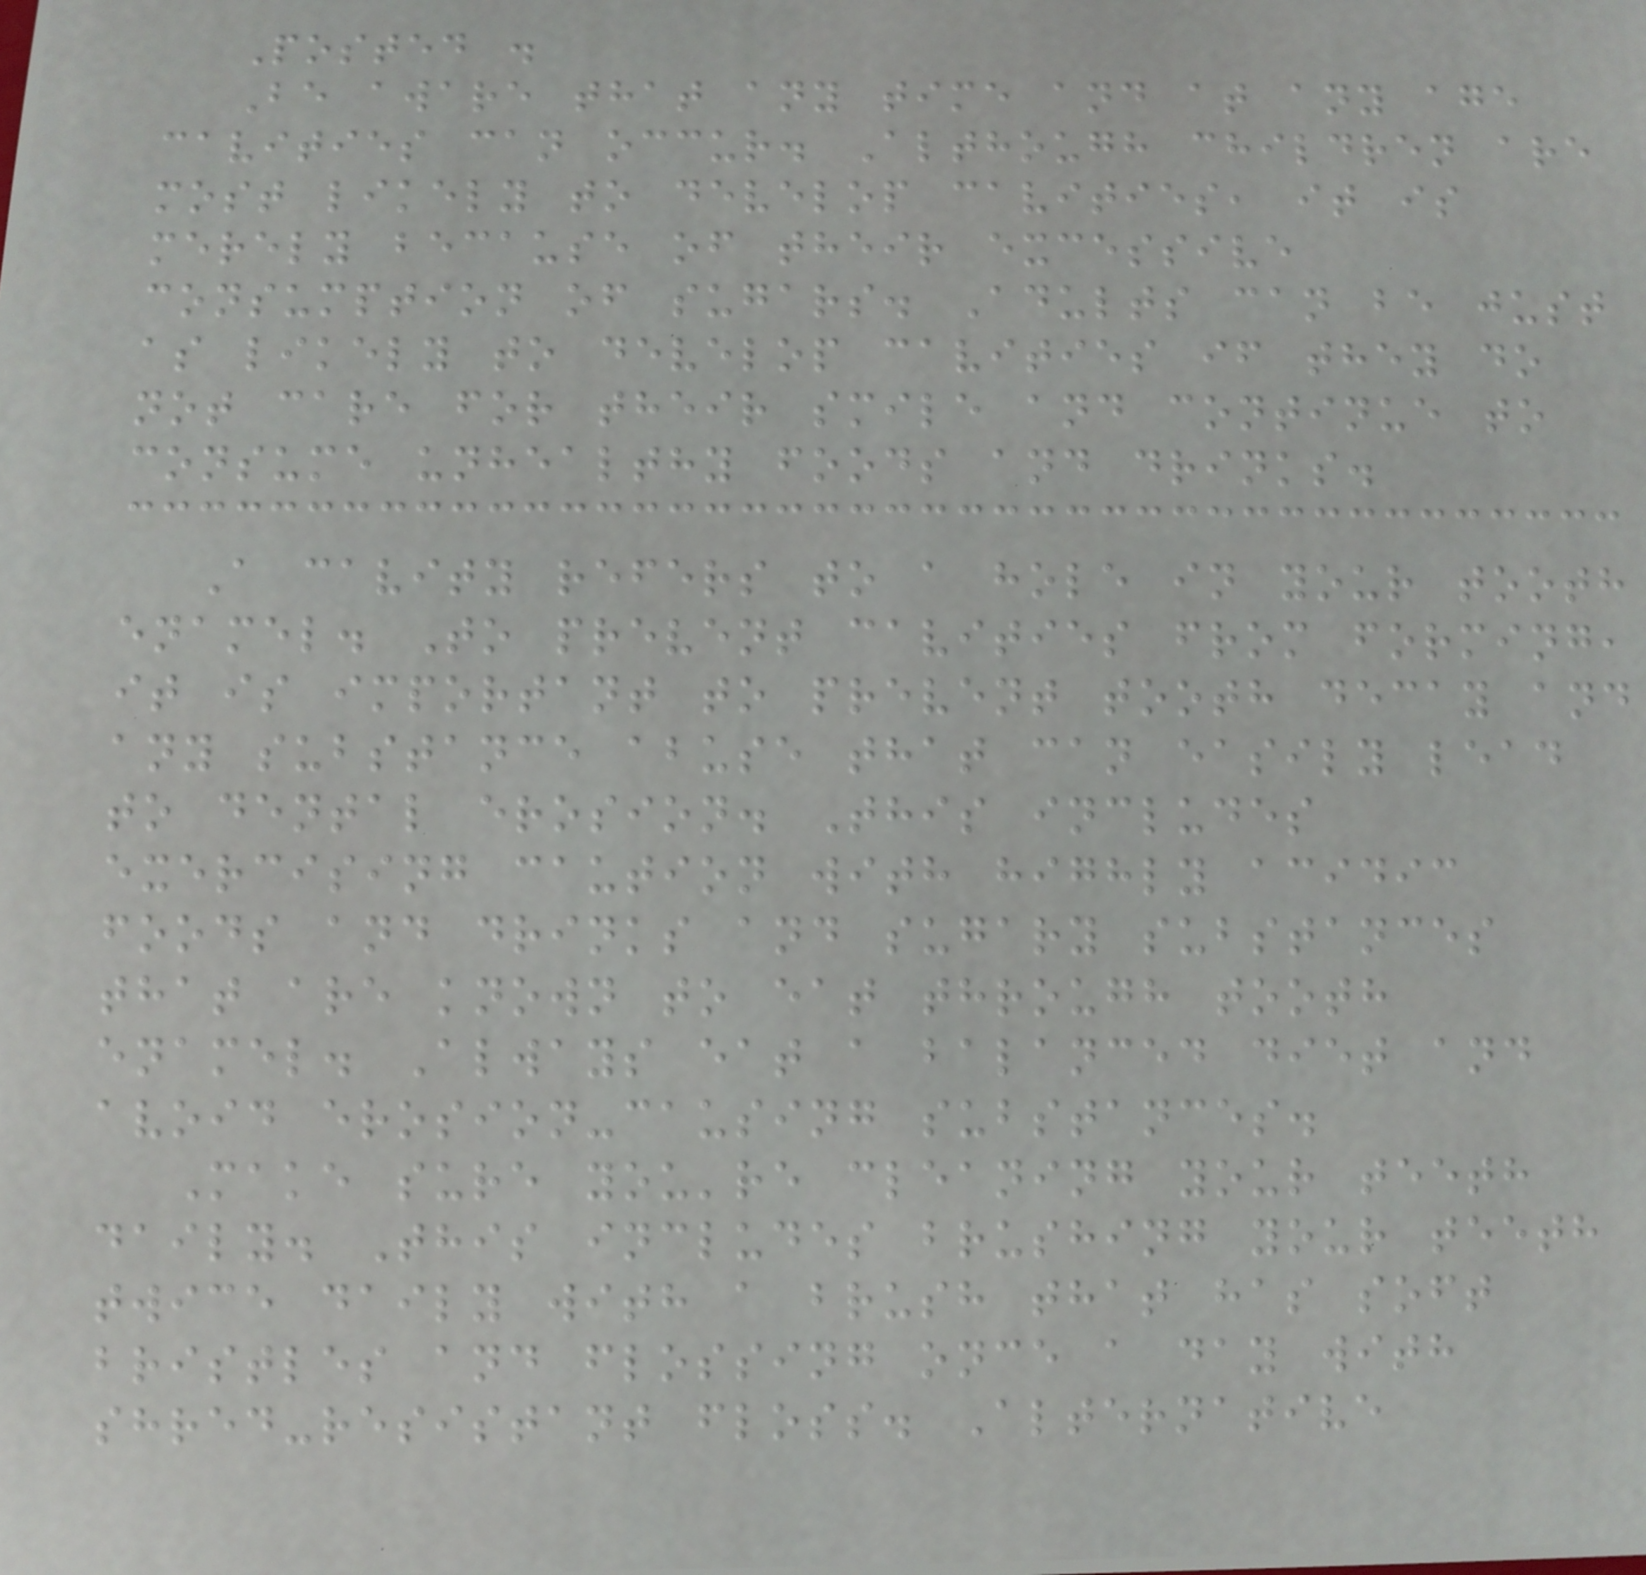Posted .
Be aware that any time and at any age
cavities can occur. Although children are
most likely to develop cavities, it is
merely because of their excessive
consumption of sugars. Adults can be just
as likely to develop cavities if they do
not care for their smile and continue to
consume unhealthy foods and drinks.
A cavity refers to a hole in your tooth
enamel. To prevent cavities from forming,
it is important to prevent tooth decay and
any substance abuse that can easily lead
to dental erosion. This includes
exercising caution with highly acidic
foods and drinks and sugary substances
that are known to eat through tooth
enamel. Always eat a balanced diet and
avoid erosion-causing substances.
Make sure you're cleaning your teeth
daily. This includes brushing your teeth
twice daily with a brush that has soft
bristles and flossing once a day with
shred-resistant floss. Alternative
